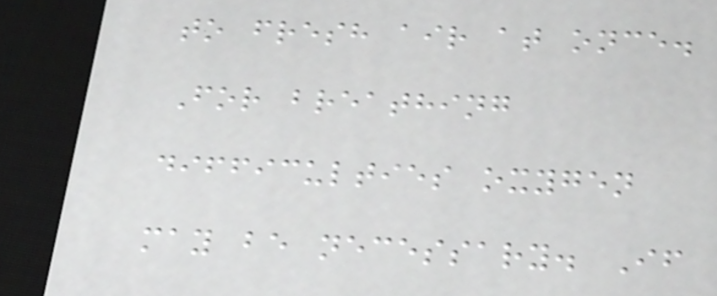to fresh air at once.
For breathing
difficulties oxygen
may be necessary. If
